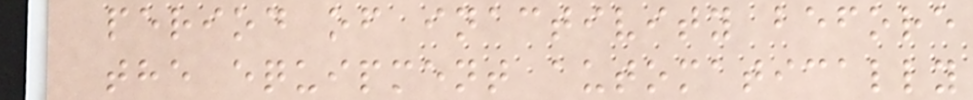period of inactivity before
the equipment automatically
